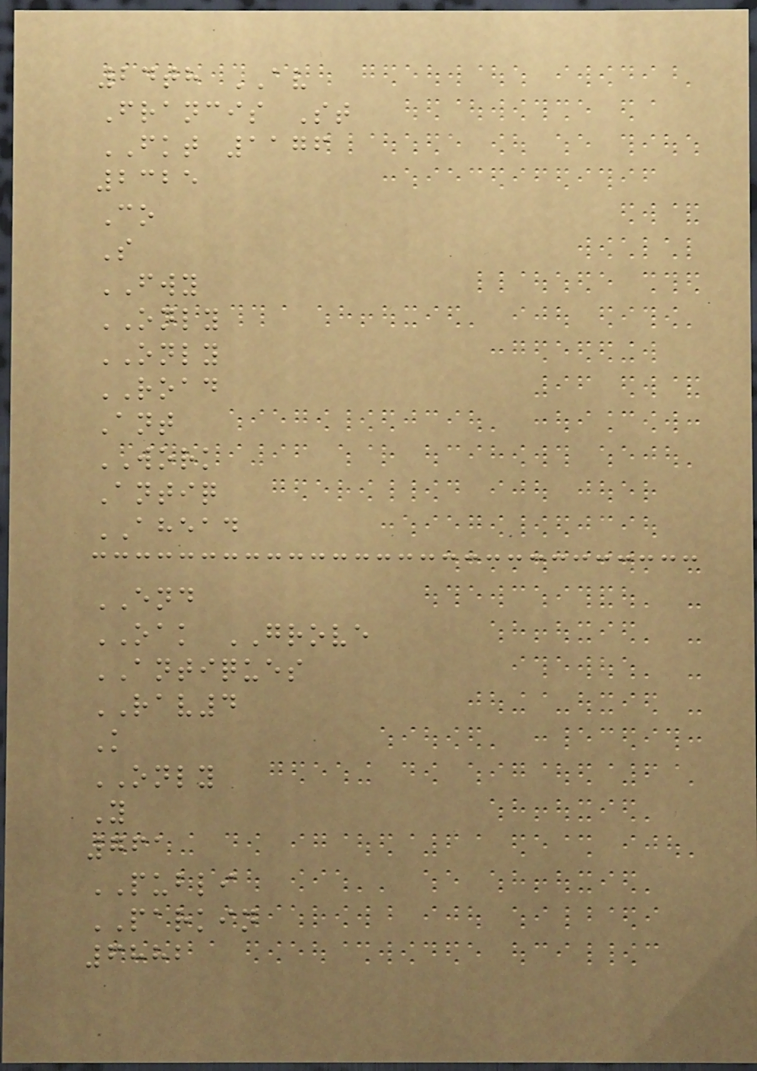24th AV
Francis St
FKT 1176
2325
Co
S
FWY
ONLY
ONLY
ROAD
Ant
WORK
Antiq
AHEAD
END
OAK GROVE
ANTIQUES
RAV4
K
ONLY
Y
761
PUBLI
PARKIN
6882
